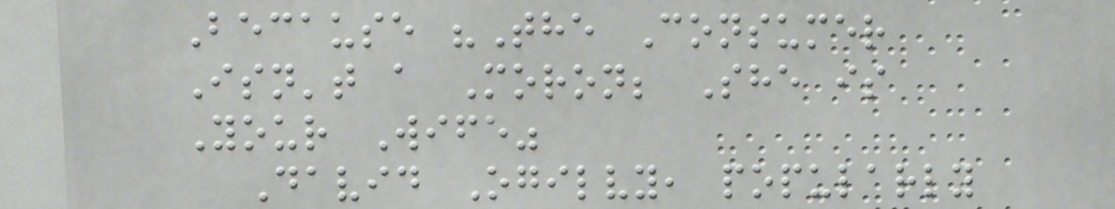Because "The Consumer
Isn't a Moron; She is
Your Wife"
David Ogilvy, popularly
